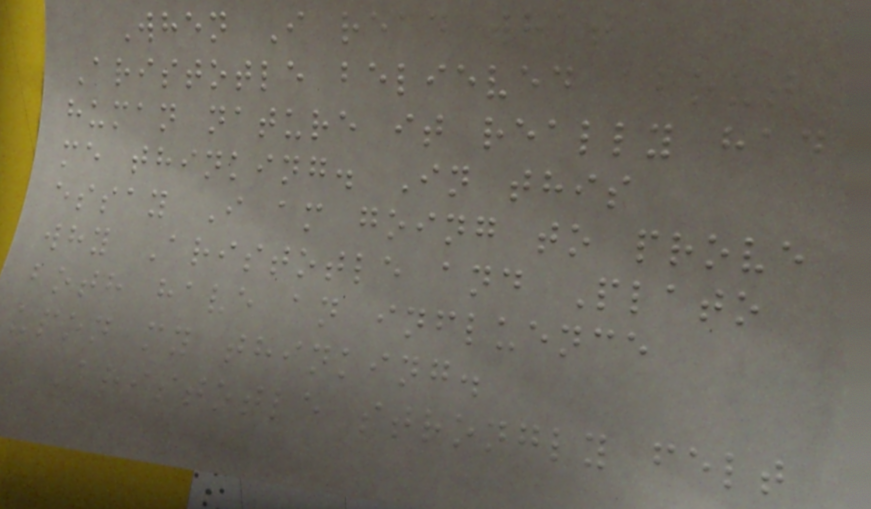When I read what
Aristotle believed about
human nature it really had
me thinking. In this
essay I am going to prove
why Aristotle and Plato
both have an influence
upon my thinking.
Aristotle strongly felt
